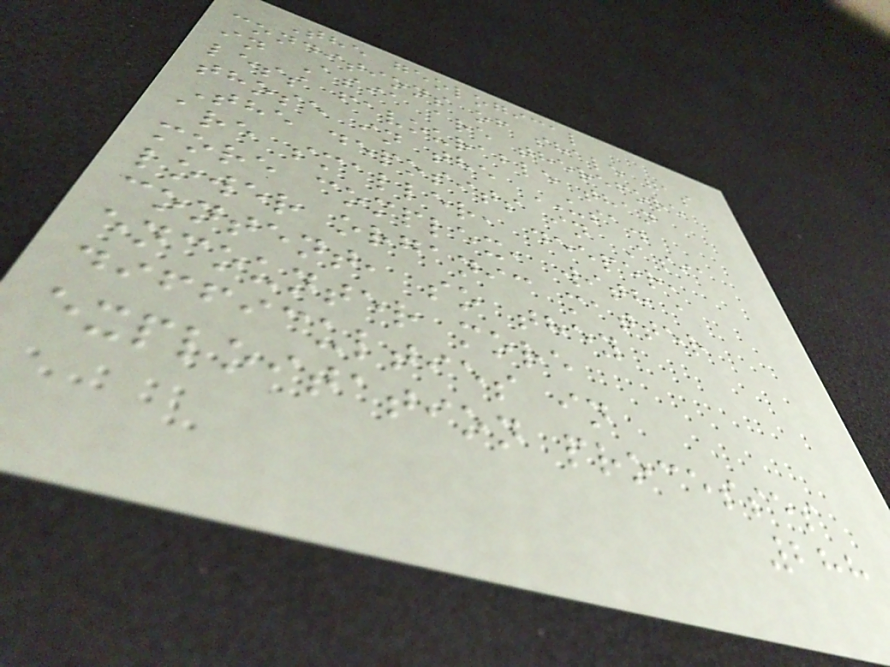The geological
conditions of shale gas
in Asia are therefore
less favourable than
those in the USA.
The deposits in Asia
are smaller, deeper,
more complex, with a
lower organic matter
content, so they
encounter more
difficulties in
exploitation processes
288
